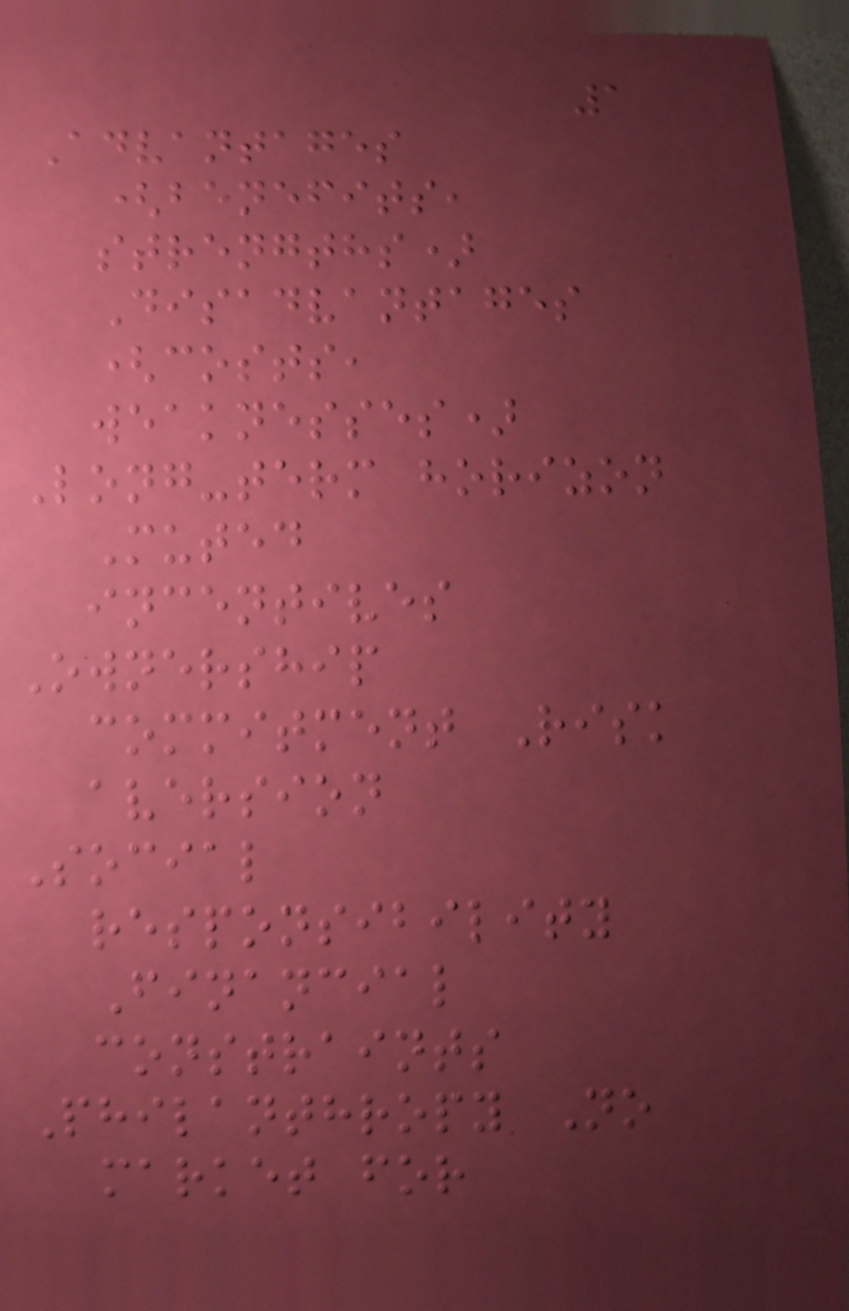1
Advantages
(benefits,
strengths)
Disadvantages
(costs,
weaknesses)
Long-term horizon
Muted
incentives
Ownership
commitment Risk
aversion
Social
responsibility
Financial
constraints
Philanthropy No
market for
